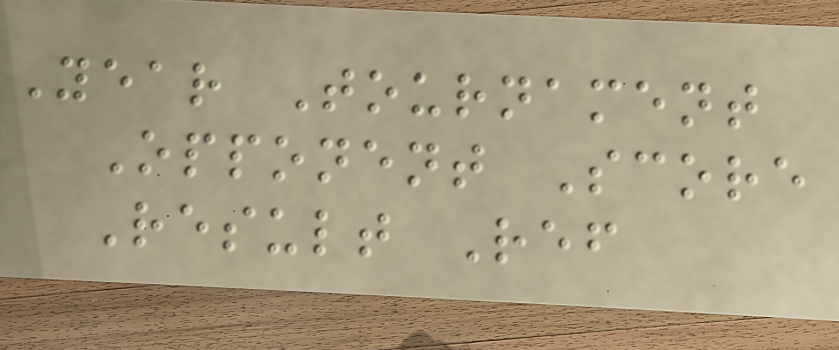Year Tournament
Opponent Score
Result Ref
